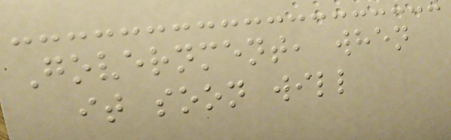Government, when
it soon will
